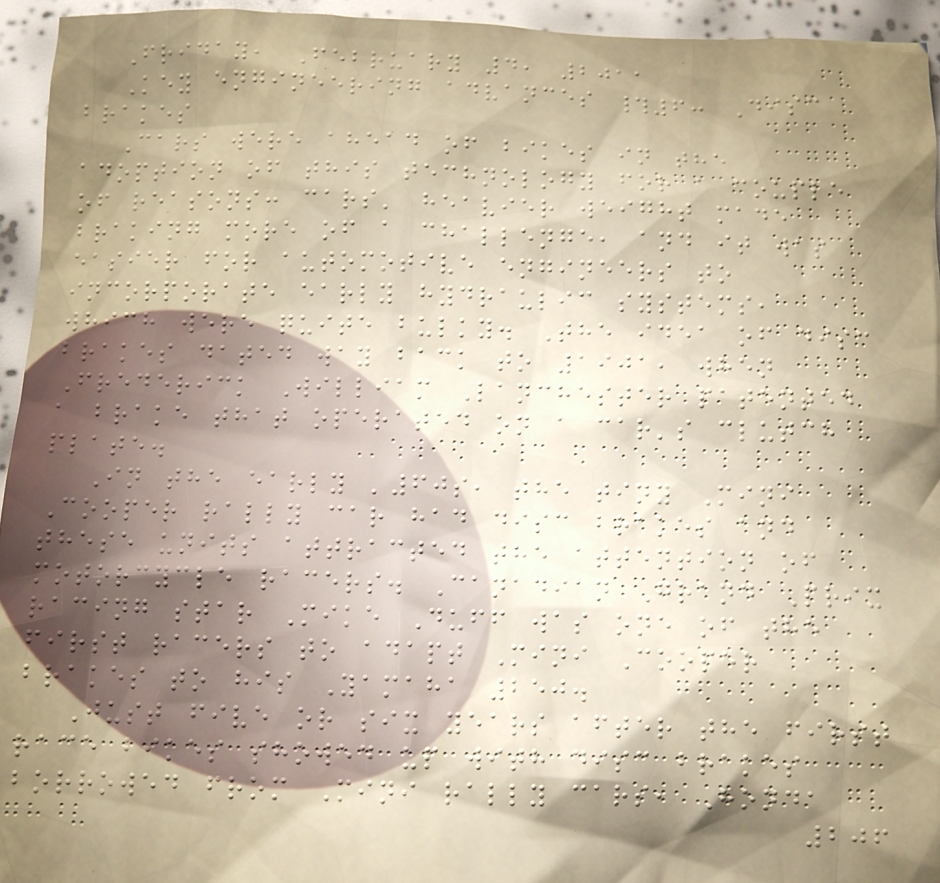Friday, February 4, 2011
Key engineering advances #6: Disc
brakes
Cars were ahead of bikes in the
adoption of this technology for a couple
of reasons: cars' heavier weight made
braking more of a challenge, and it was
easier for automotive engineers to
incorporate early hydraulic systems,
which were quite bulky. The idea of disc
brakes dated way back to 1901, when
Frederick William Lanchester patented
a brake that operated on a car's clutch
plate.
In the early '60s, the tiny Mini
Cooper rally car had disc brakes and
these units attracted the attention of
motorcycle racers. Canadian Grand Prix
racing star Mike Duff was one of the
first racers to adapt Mini Cooper
brakes to his Yamaha 250.
Just five or six years after the first
race bikes showed up with disc brakes
borrowed from Mini rally cars, Honda
206
